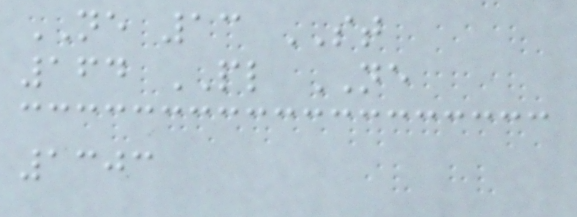NE 13 ST
164 PL NE
1303
